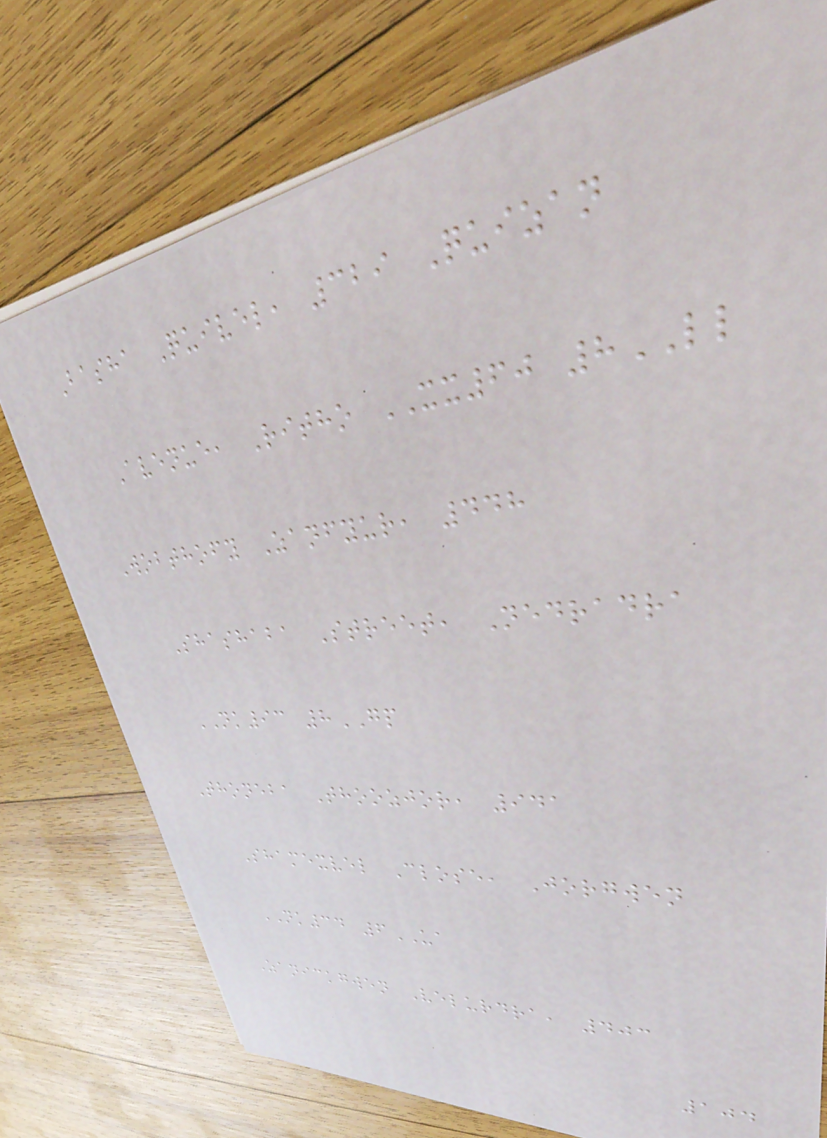Basha Quivel, 329 Quizan
Avenue, Ritho XX60 8LL
Wobthofy Zanfyur, 448
Shashaba Street, Nedradra
NK93 8GP
Thoneba Thoozjor, 941
Shamexvel Close, Jorgwen
NK34 6UA
Zanickgwen Velurdra, 403
104
